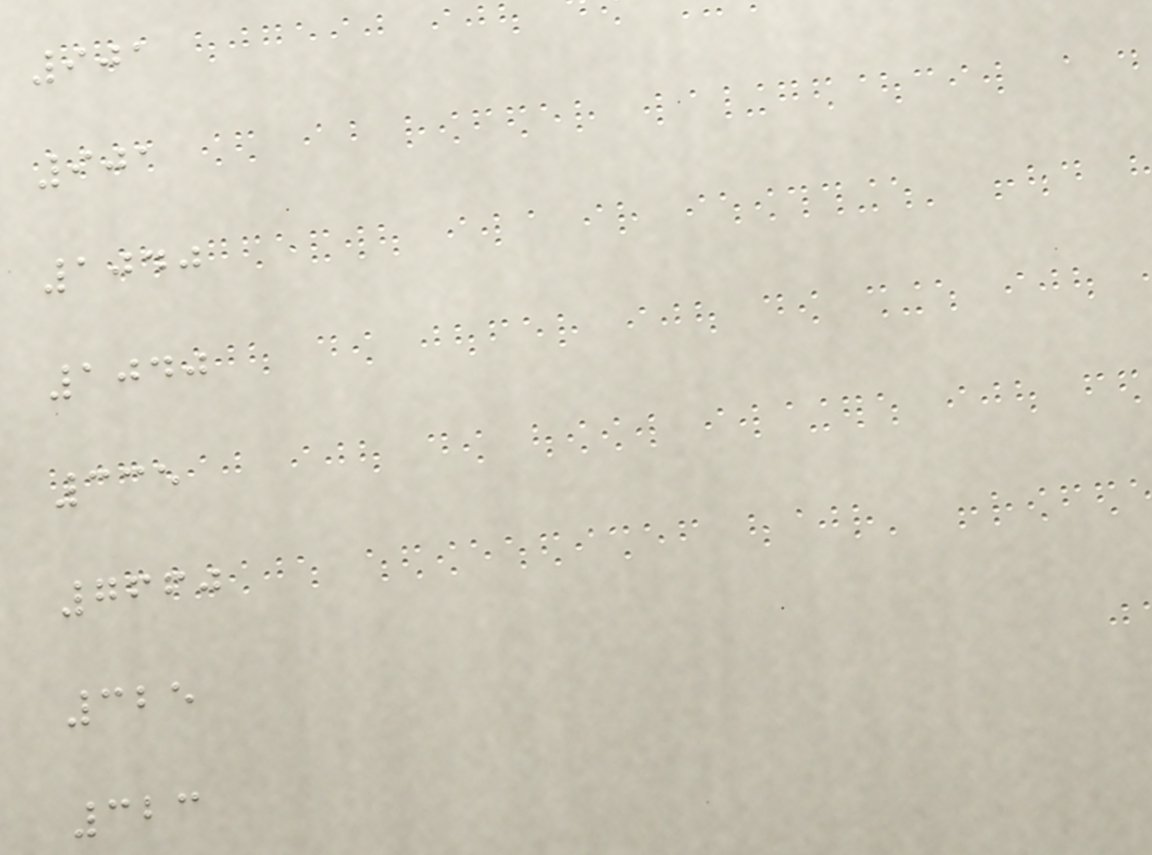901
901
1040
1040
335
7660
325
323
